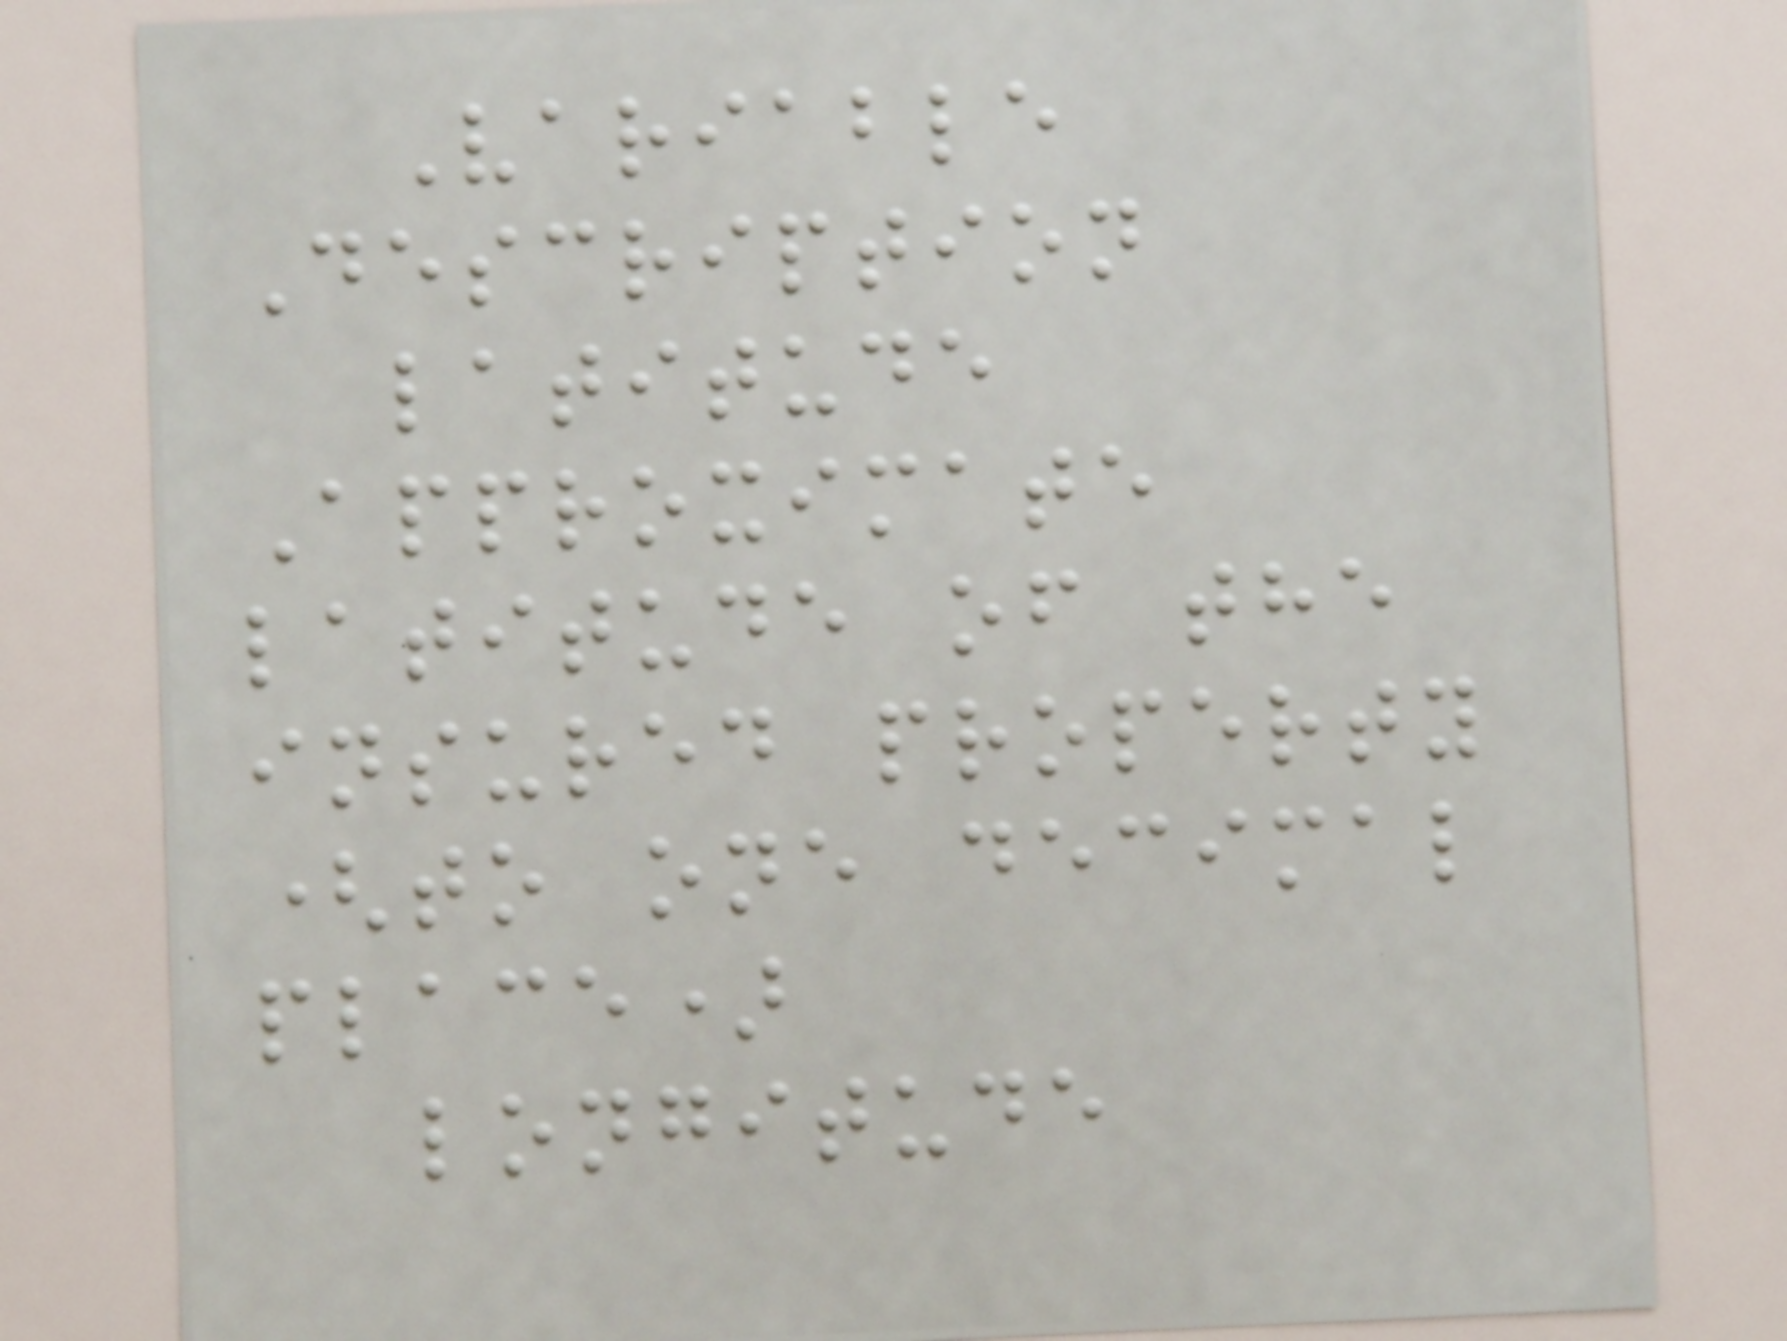Variable
Description
latitude
Approximate
latitude of the
insured property
(to one decimal
place)
longitude
